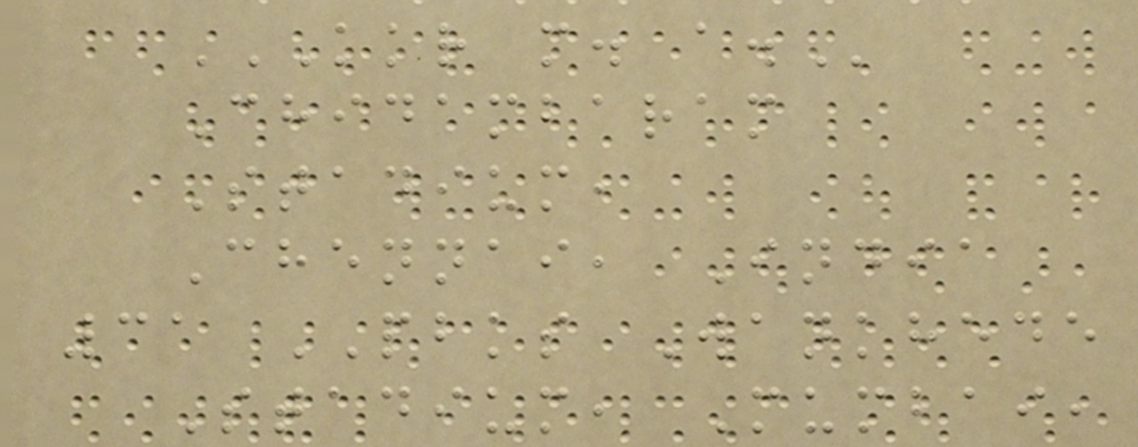KKR M. A.
Chidambaram
Stadium,
Chennai, India
31 PBKS Wankhede
Stadium, Mumbai,
